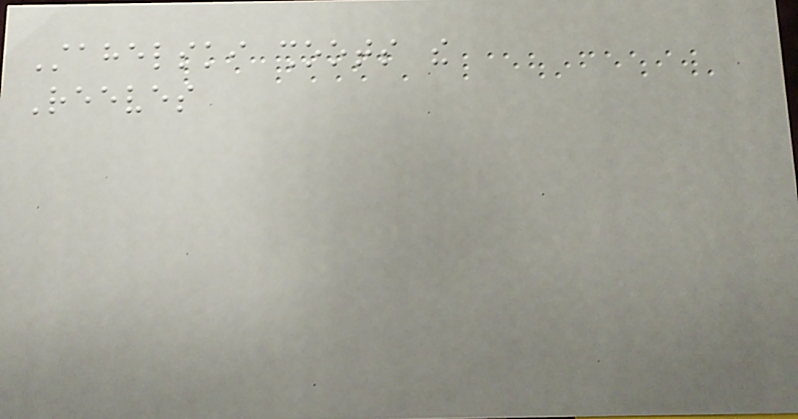Stahelski shoots the
Reeves
